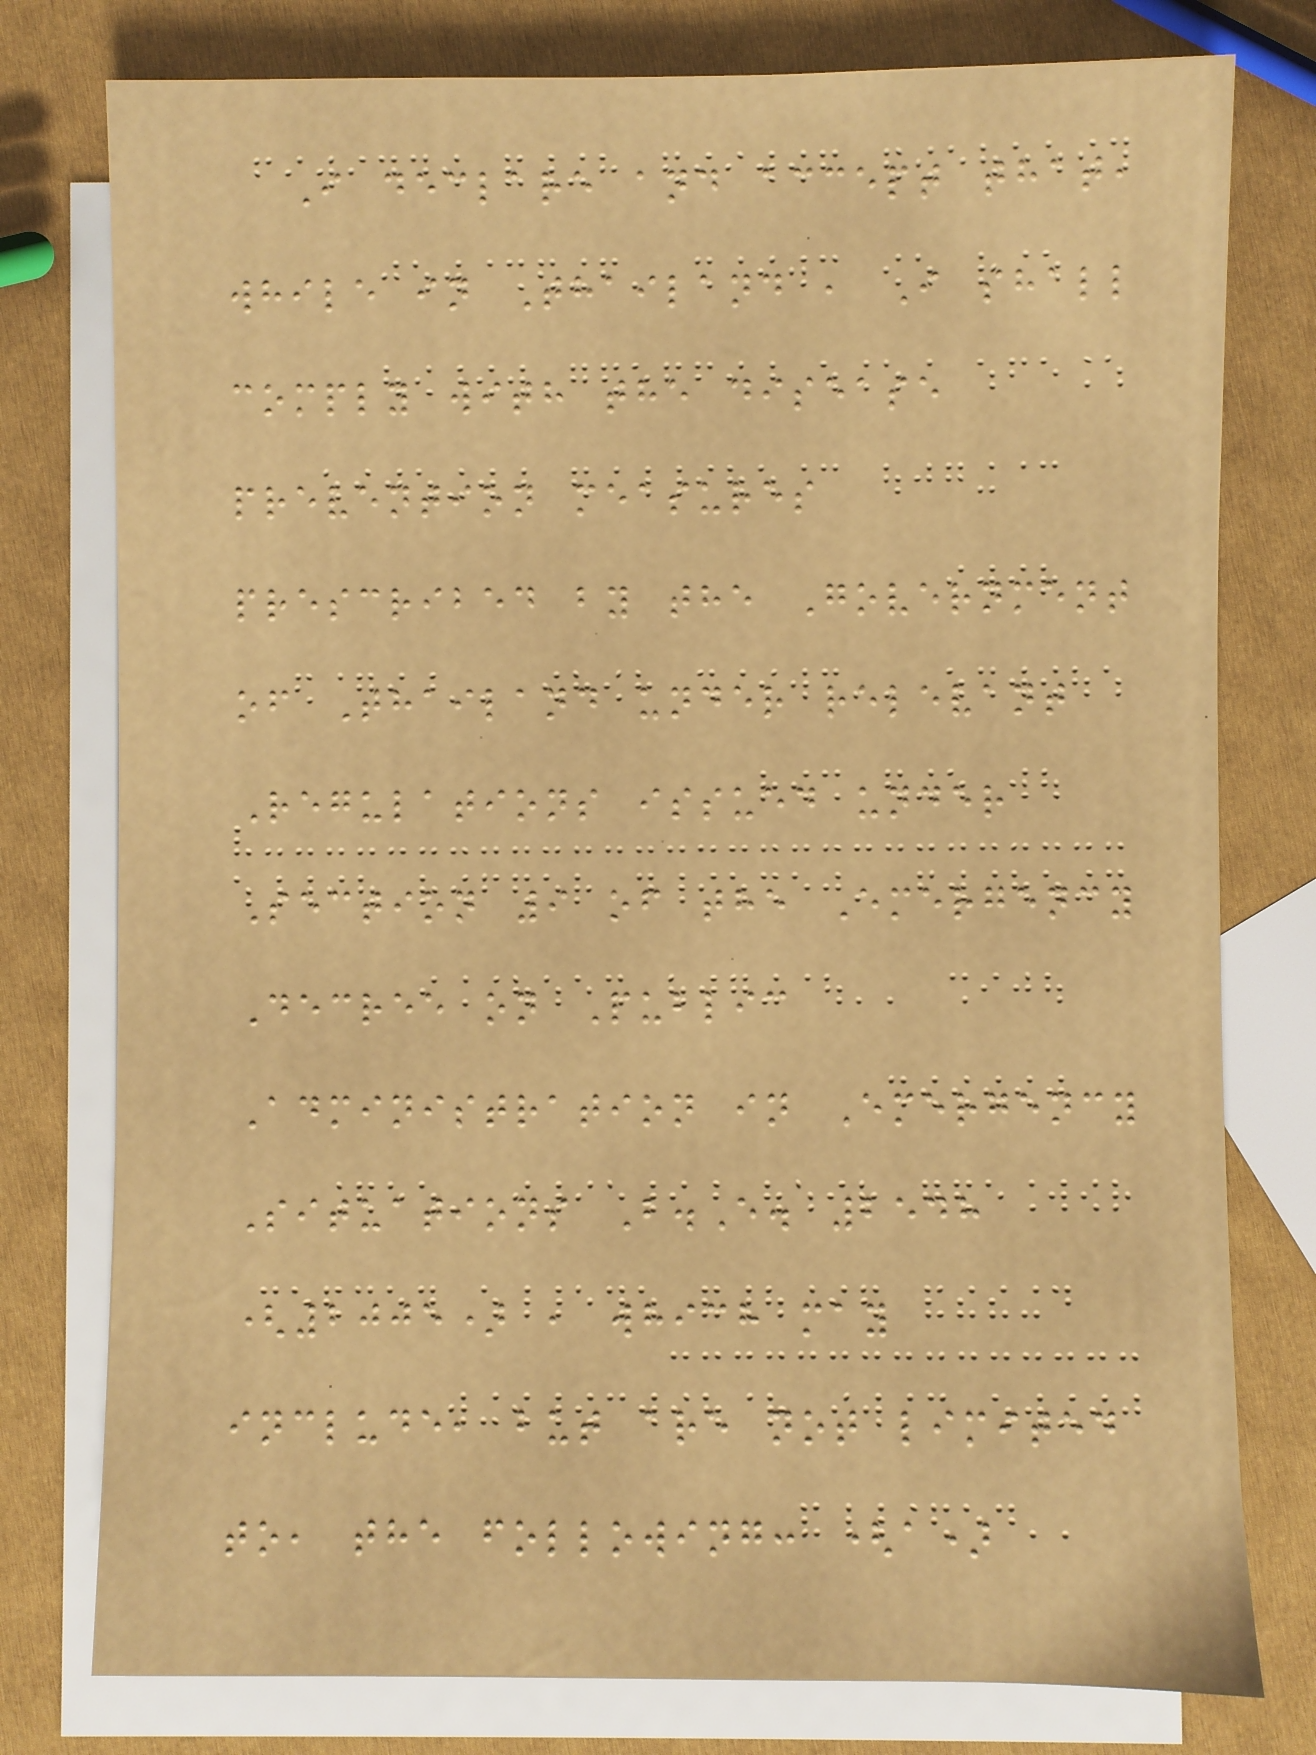I declare and accept that,
while in Thailand , I shall
comply with the disease
prevention measures
prescribed by the Government
of Thailand under relevant
Regulations issued under
Section 9 of the Emergency
Decree on Public
Administration in Emergency
Situations B.E. 2548
(2005) , which may
include, but are not limited
to, the following: (a)
